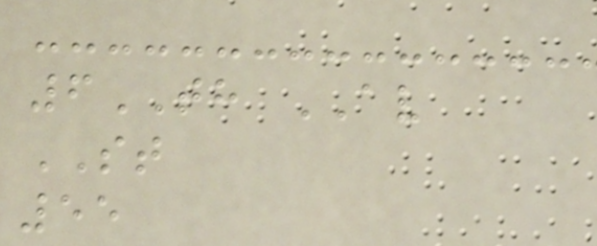6TH AV
ST
55
